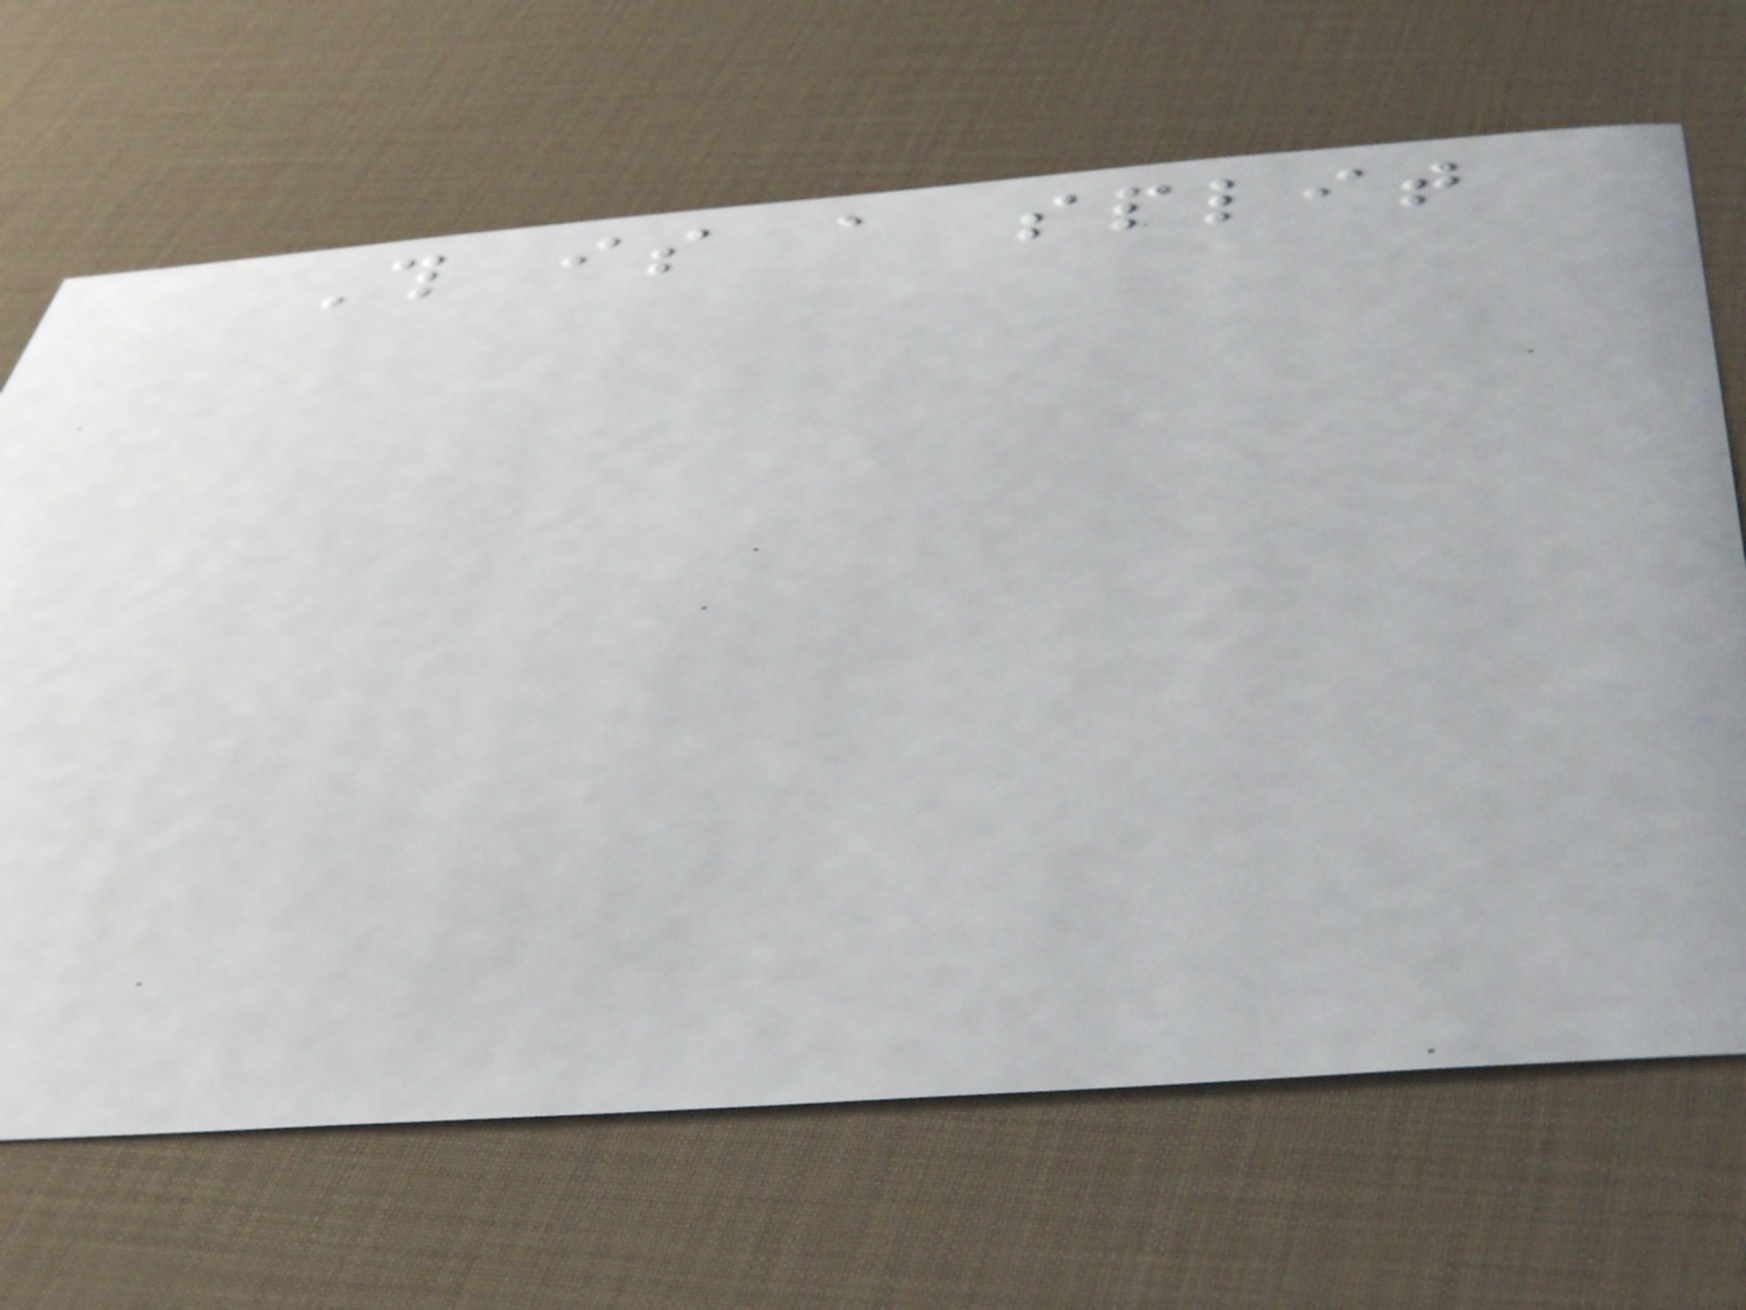This is a split
